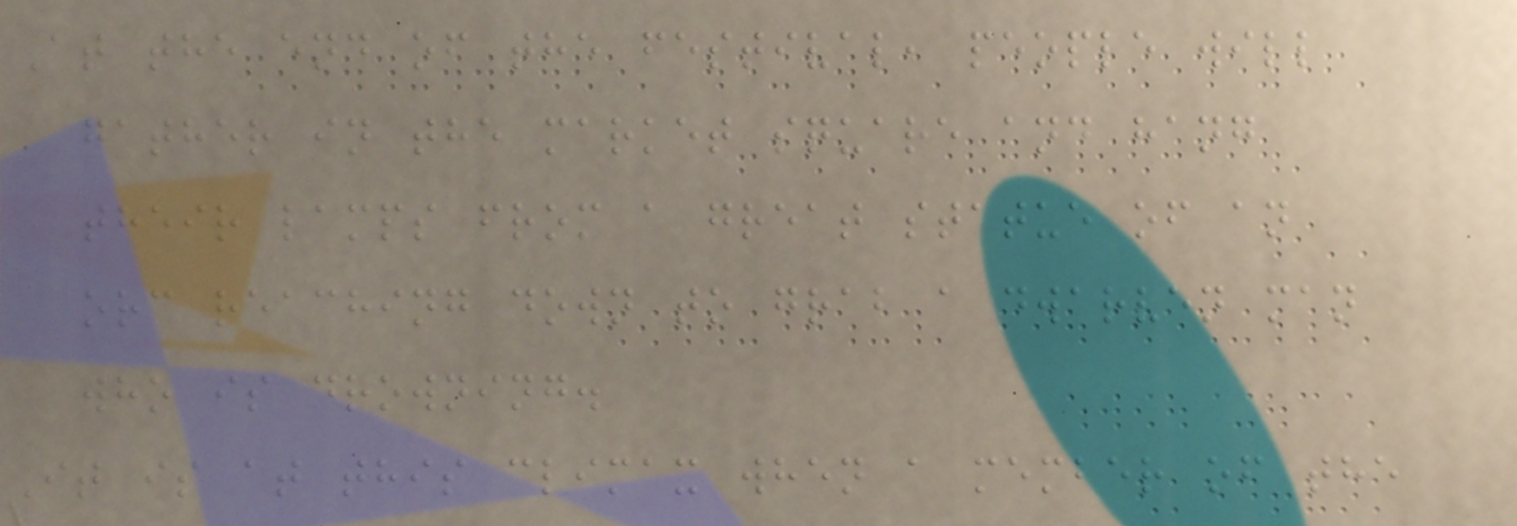At the end of the festival, people will
gather in the market square and hang
their lamps from a great statue of an
orc reaching down to grab a dwarven man
who is drowning.
It is at this climax when a member of the
